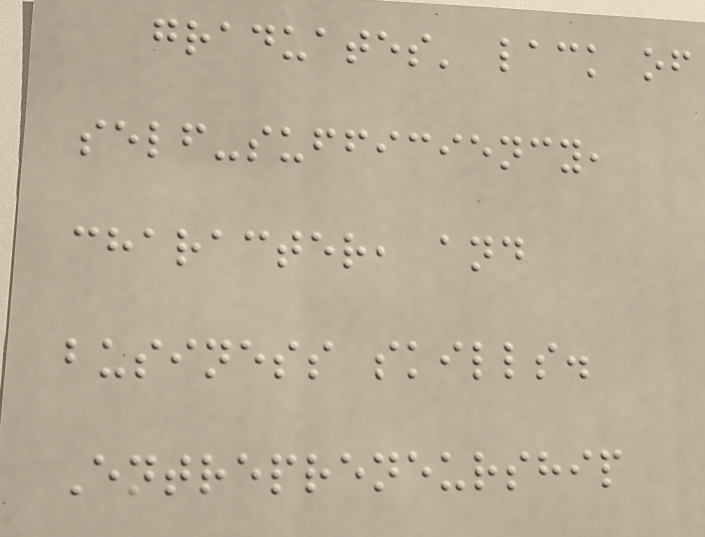graduates' lack of
self-sufficiency,
character, and
business skills.
Entrepreneurship
